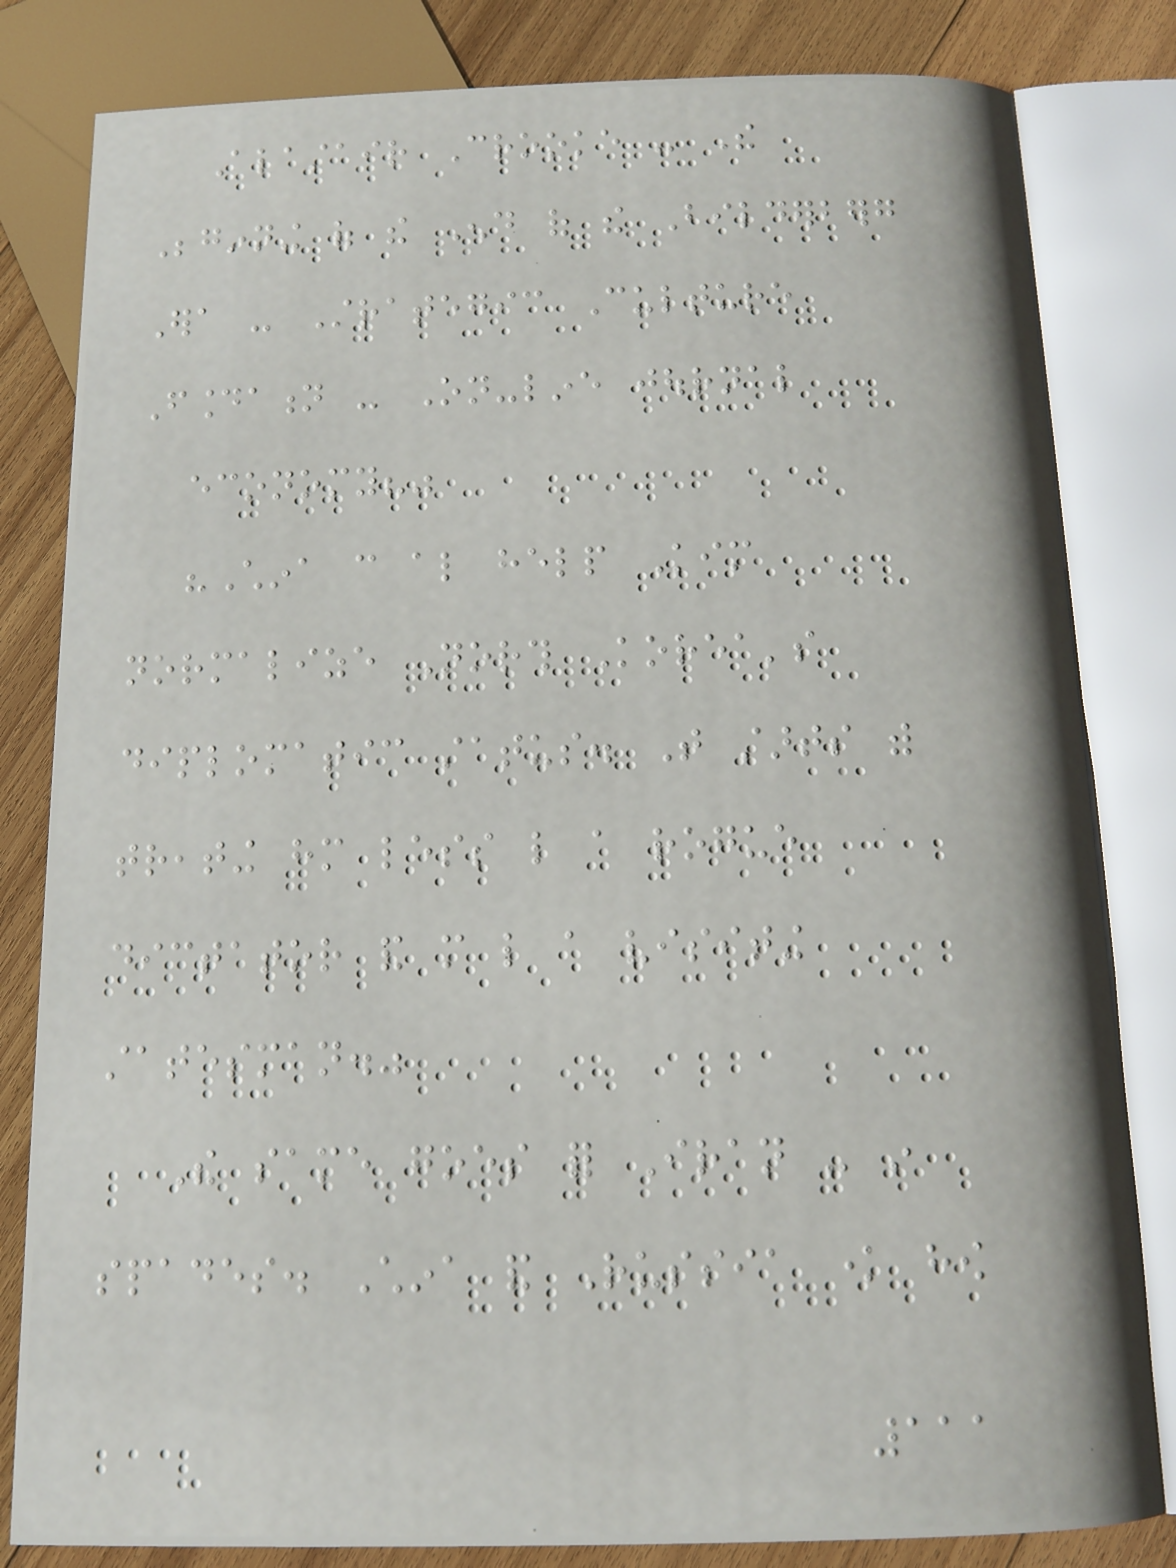Alastair Crooke - The
Beginning of the End of the Bilderberg
Era - Strategic Culture
Foundation - On-line journal
economy?"
"China can also help Kim
normalize North Korea's
diplomatic status. That starts with
treating him less like a rogue
dictator and more like a visiting
statesman."
The same goes for Iran - in
spades. China and Russia know how
111
